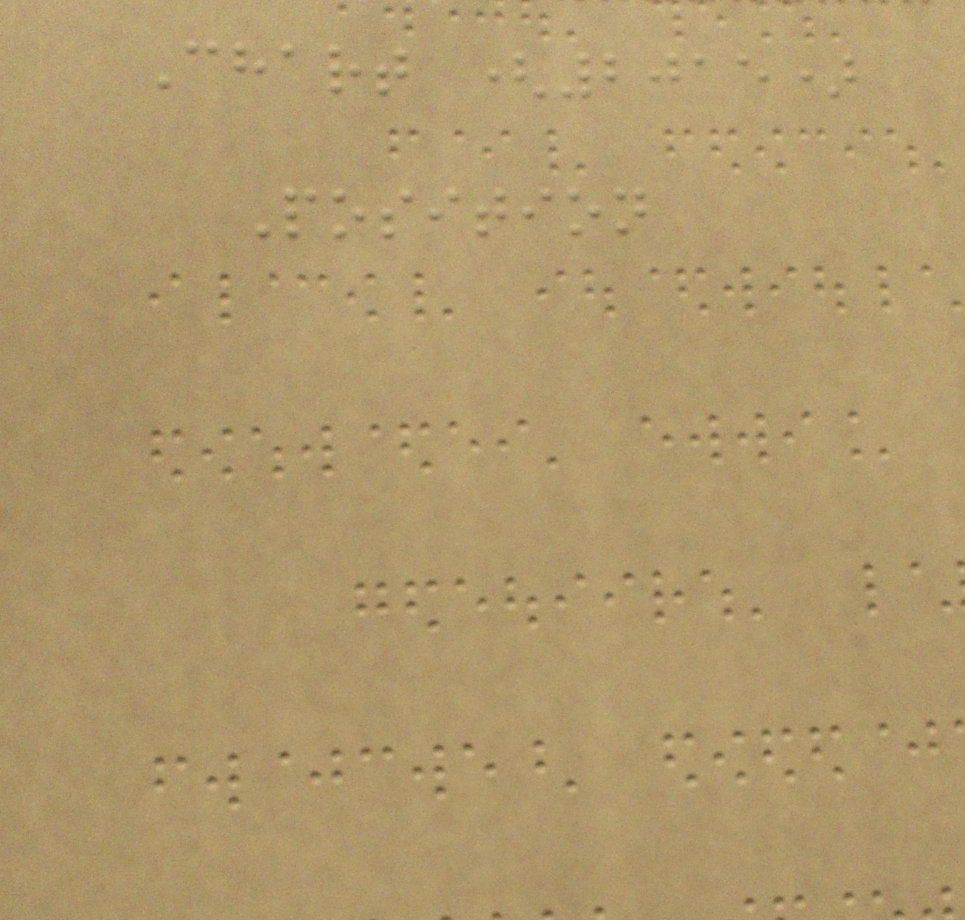Chart (2015)
Position
